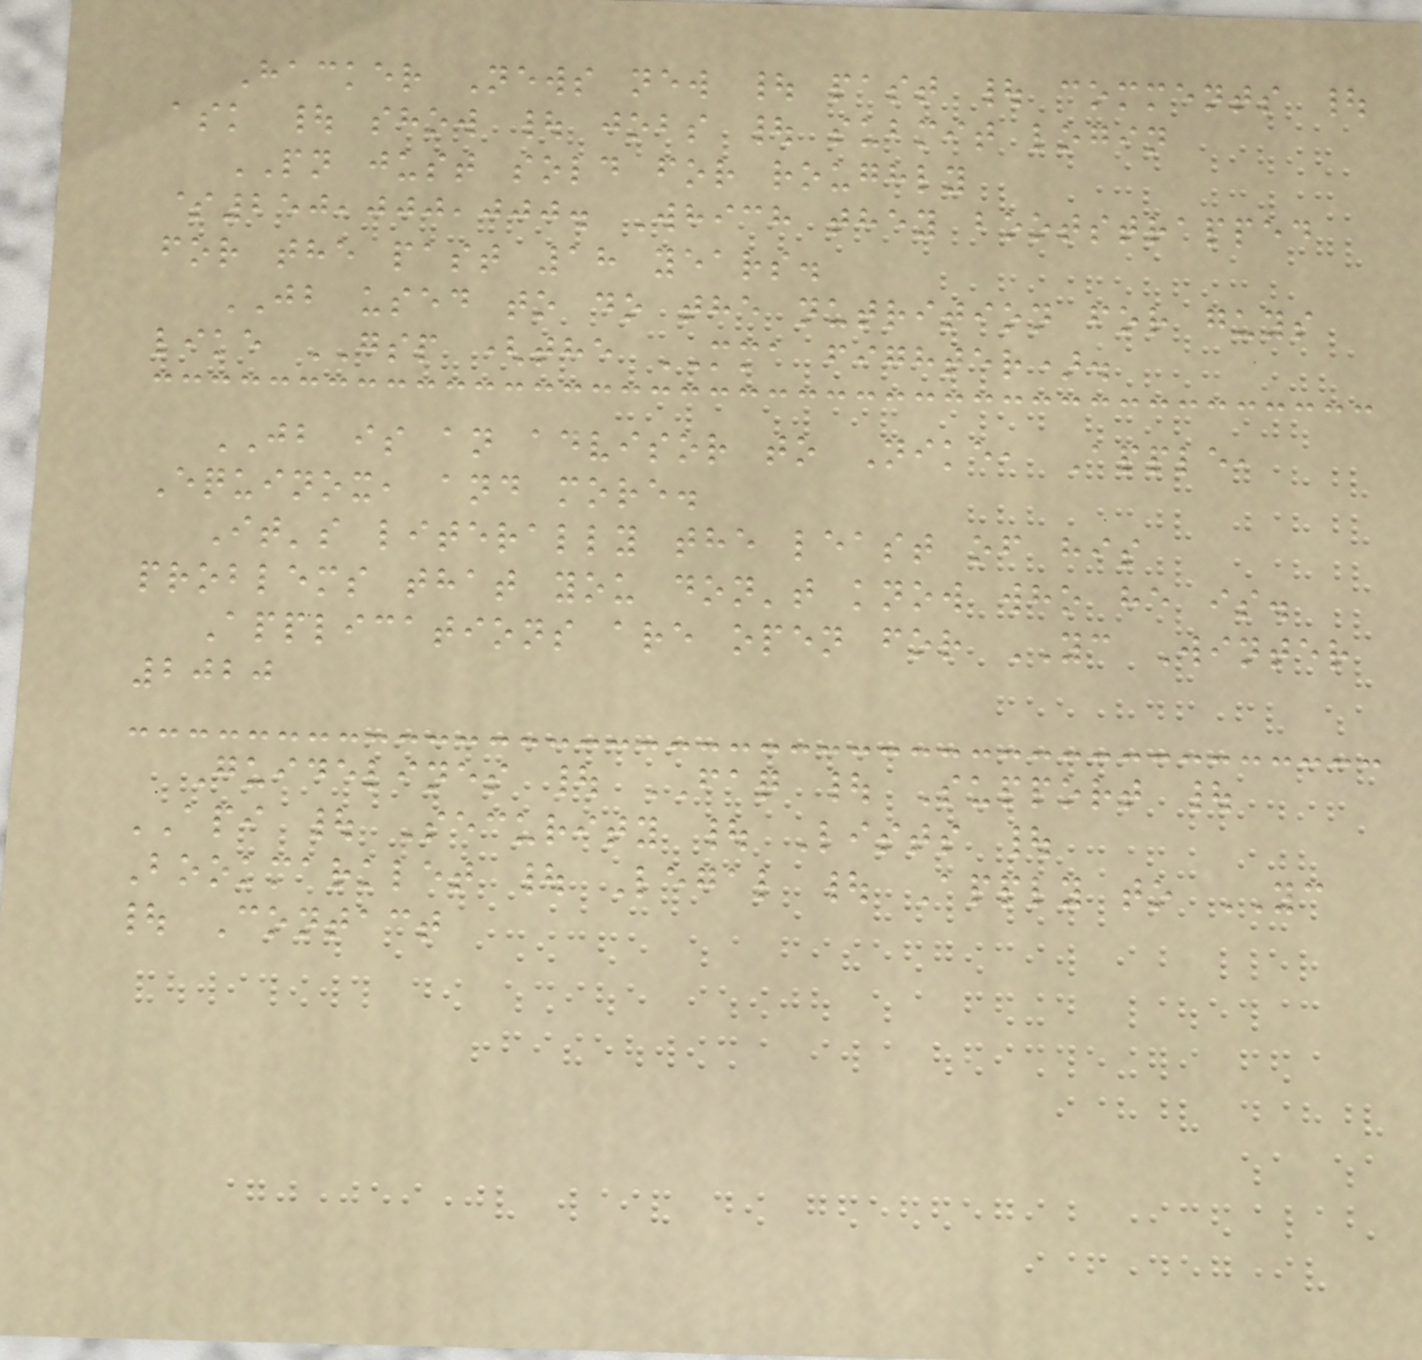Hacker News new | past | comments |
ask | show | jobs | submit login
PN just sold for roughly
$250,000,000. Which they bootstrapped
for the past 18 years.
JB used to do the nutrition for guys
like GSP (the MMA fighter).
JB is an advisor to Nike, Apple,
Equinox, and more.
It's literally the least of his
problems that you don't know who he is.
Applications are open for YC Winter
2020
Guidelines | FAQ | Support |
API | Security | Lists |
Bookmarklet | Legal | Apply to YC
| Contact
